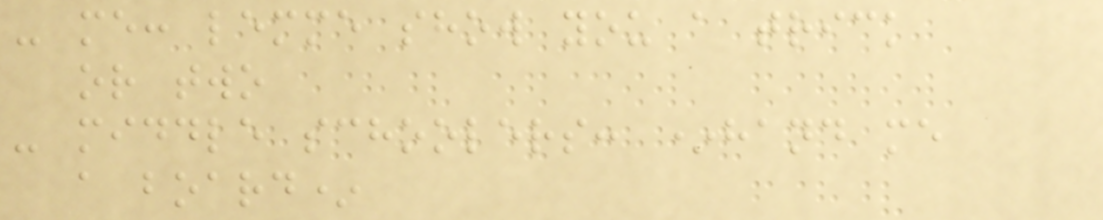- me: lemme show you a trick
or two
- middle schoolers: *hand me
a board*
